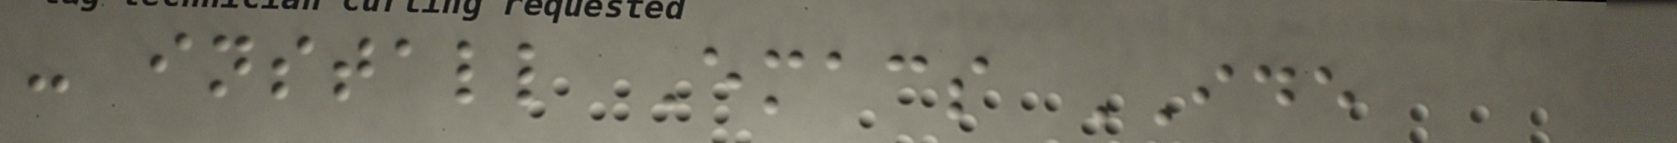- install Emacs IDE
